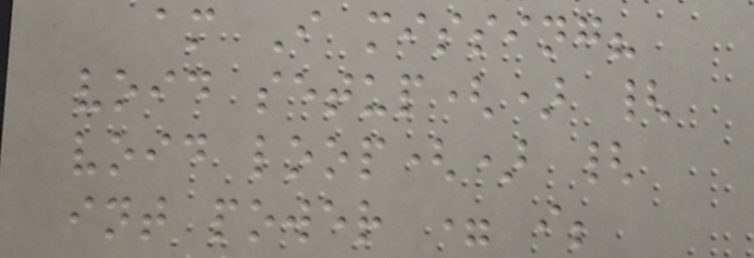am I missing?
void setup() {
void loop() {
int power = i;
